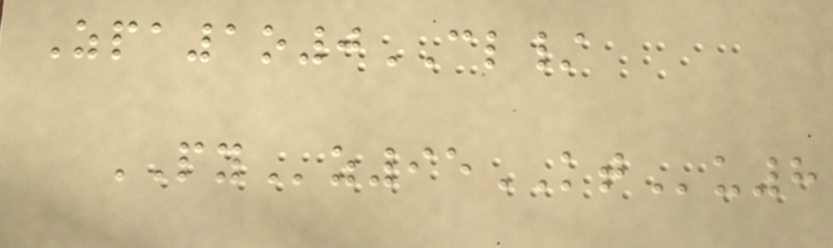Zpa1o0CL/
PYz95KTu8
